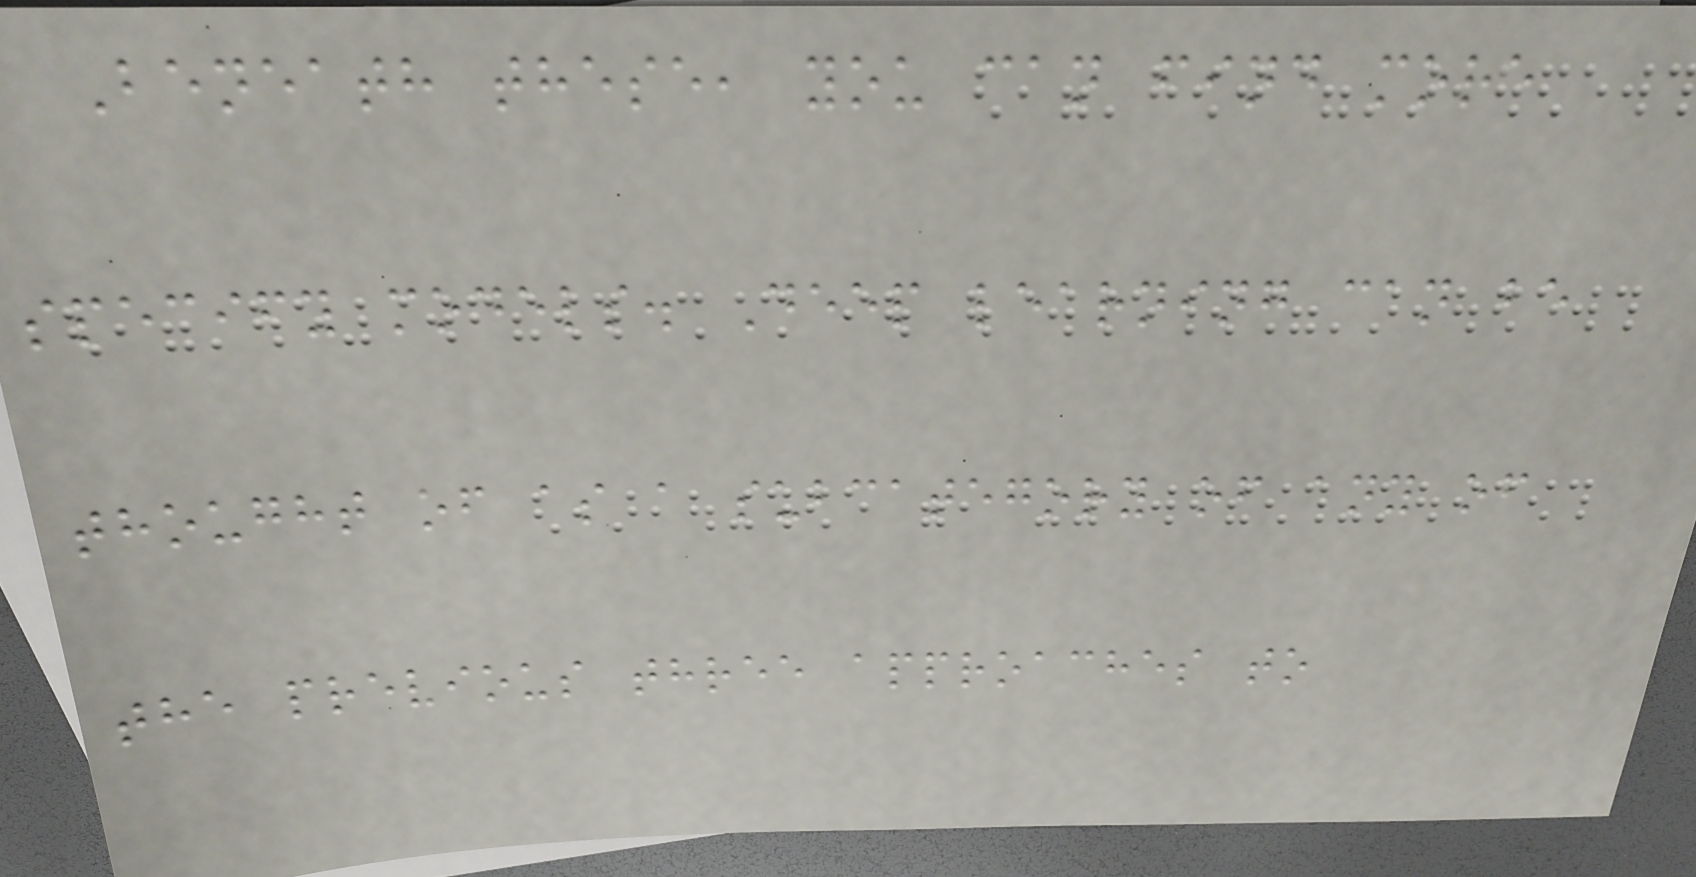Beneath these, you can find more
specify models. Deep learning can be
thought of as a subcategory of any of
the previous three approaches to
